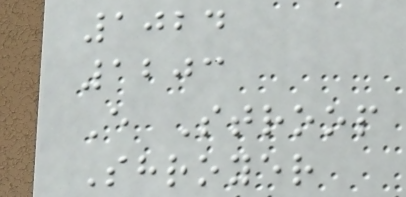1024
1203
E Stroop
Shroyer
